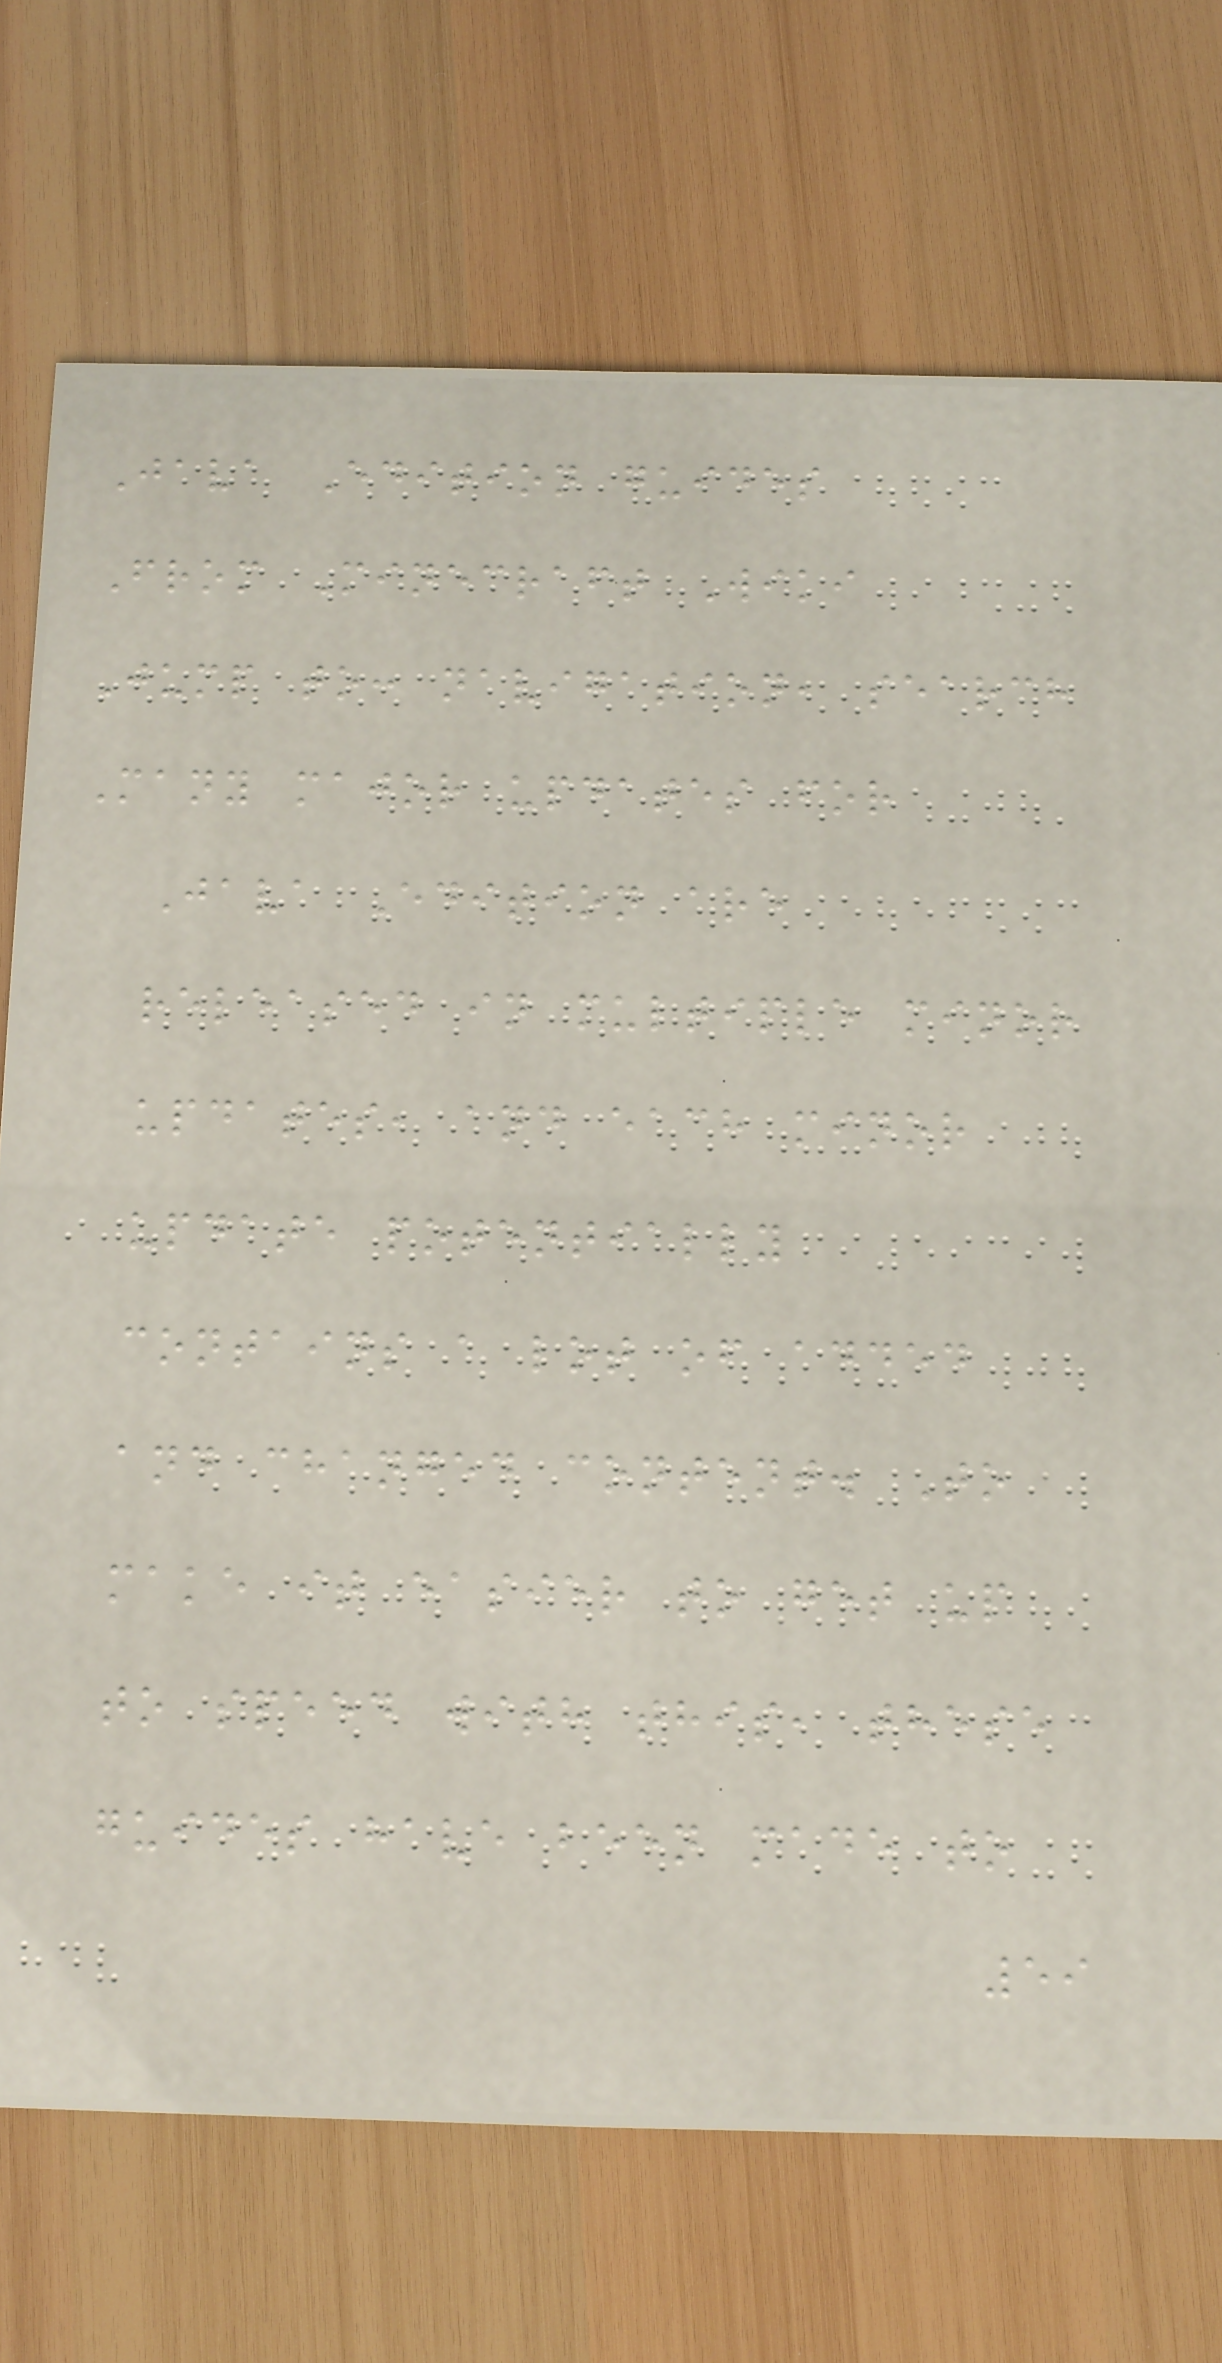Java Edition guides
From Minecraft Wiki
Jump to: navigation, search
Many major updates for
Java Edition are
released in multiple minor
updates, and each minor
update potentially
contains a lot of added
and changed content. To
make it easier to get up
to speed with this, these
guides have been made to
59
